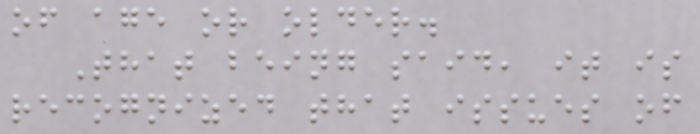of age or older.
That being said, it is
recognized that issues of
